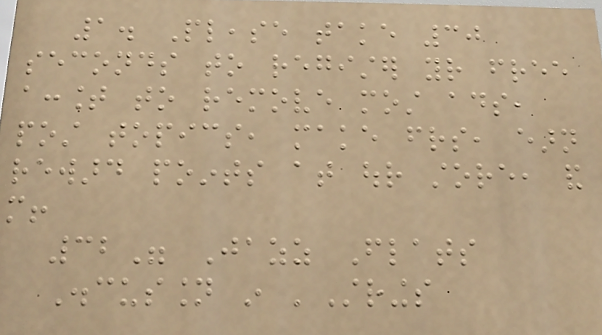1. Please take 30
seconds to register your free
account to remove most ads,
post topics, make friends, earn
reward points at our store, and
more!
32" Jazz Flats
Discussion in 'Strings
